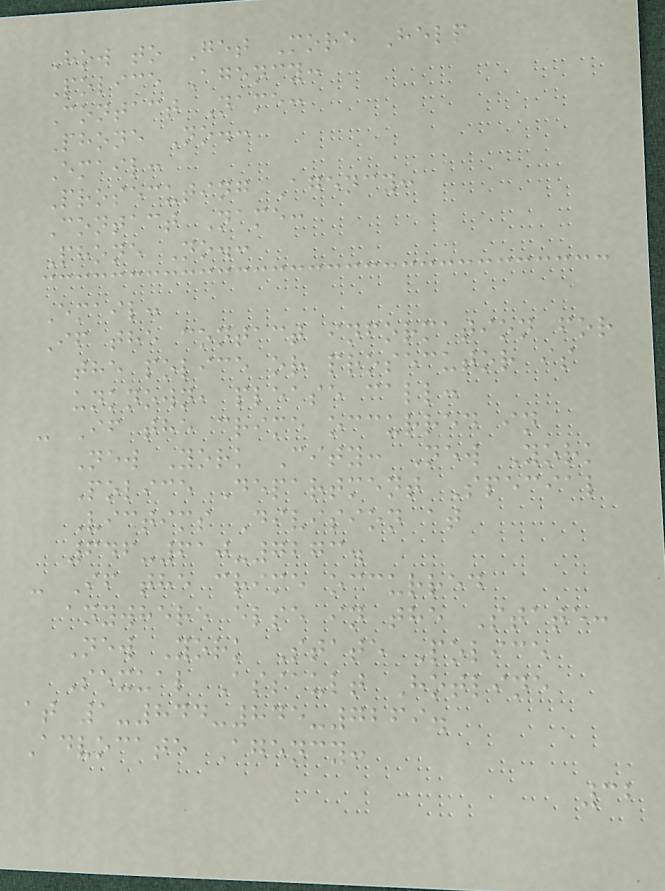How to Get More Help
Police Agency:
Contact Name:
Phone No.:
Email:
Prosecuting Agency:
Contact Name:
Phone No.:
Email:
If the contact information for
the police or prosecutor is
unknown, please call:
- If the crime occurred in
New York City: New York
Police Department Special
Victims Division at
646-610-7273.
- If the crime occurred
anywhere else in the State:
New York State Police
Sexual Assault Hotline
at 1-844-845-7269.
Advocate Agency:
32
